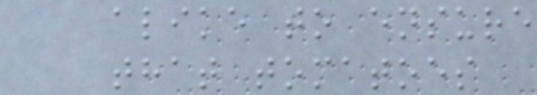alike to ensure
that tomatoes
